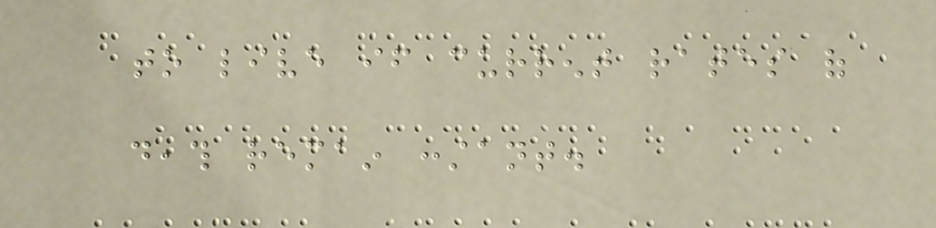to live if current rates of
death remain constant.
